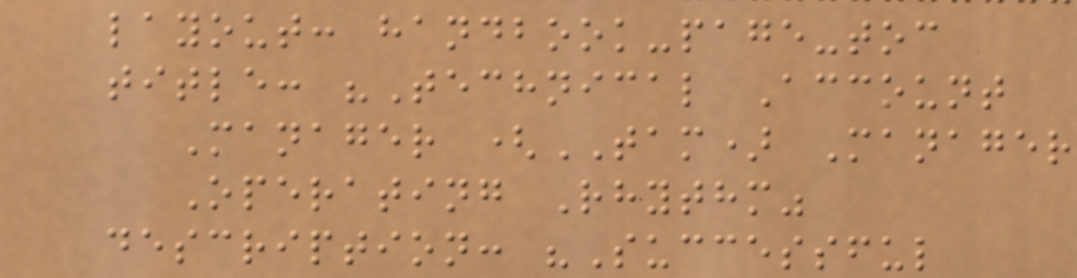layout: handbook-page-toc
title: "Technical Account
Manager (TAM) Manager
Operating Rhythm"
description: "Successful
